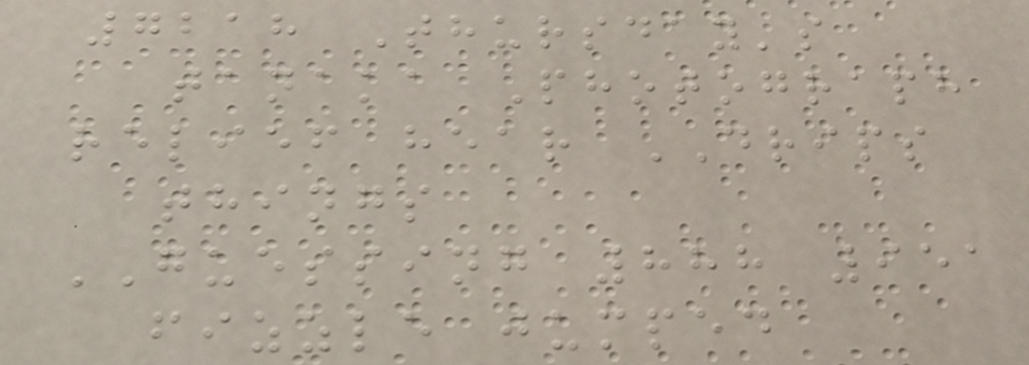7218 Thursday's
tanaka Photograph
relief hear DRIPS
things
GUESSING 888 951
fizzle jumped
